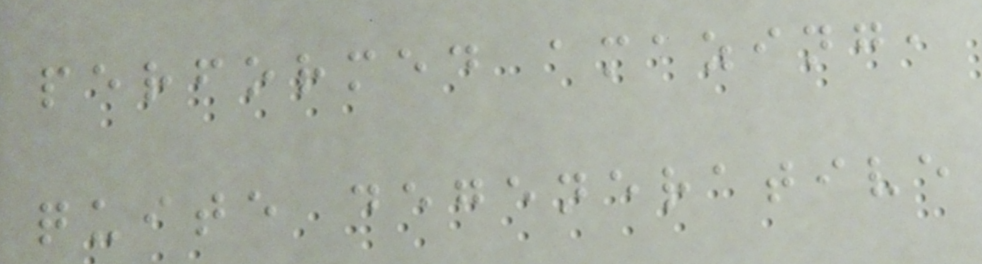performed amazing,
quite degenerative
